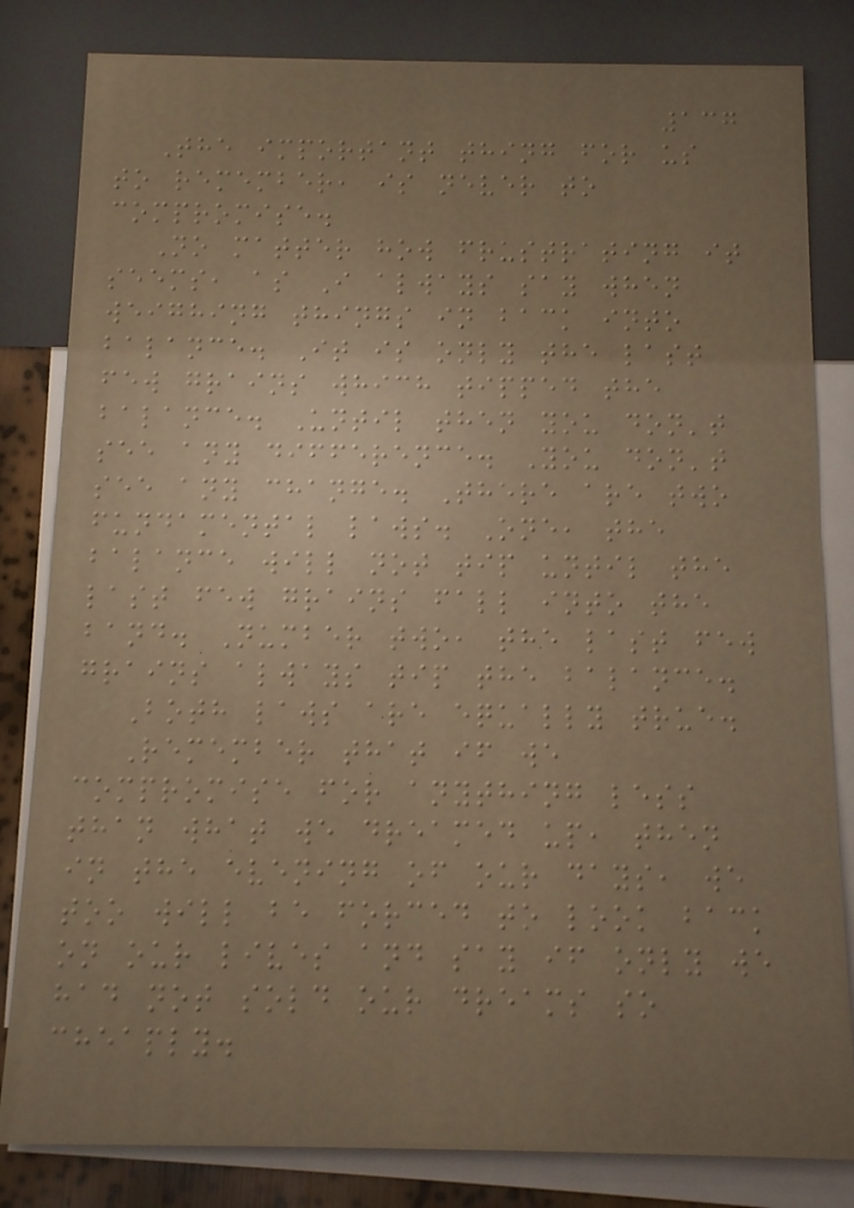137
The important thing for us
to remember, is never to
compromise.
No matter how frustrating it
seems, as I always say when
weighing things in back into
balance. It is only the last
few grains which tipped the
balance. Until then you don't
see any difference. You don't
see any change. There are two
fundamental laws. One, the
balance will not tip until the
last few grains fall into the
band. Number two, the last few
grains always tip the balance.
Both laws are equally true.
Remember that if we
compromise for anything less
than what we dreamed up, then
in the evening of our days, we
too will be forced to look back
on our lives and say if only we
had not sold our dreams so
cheaply.
